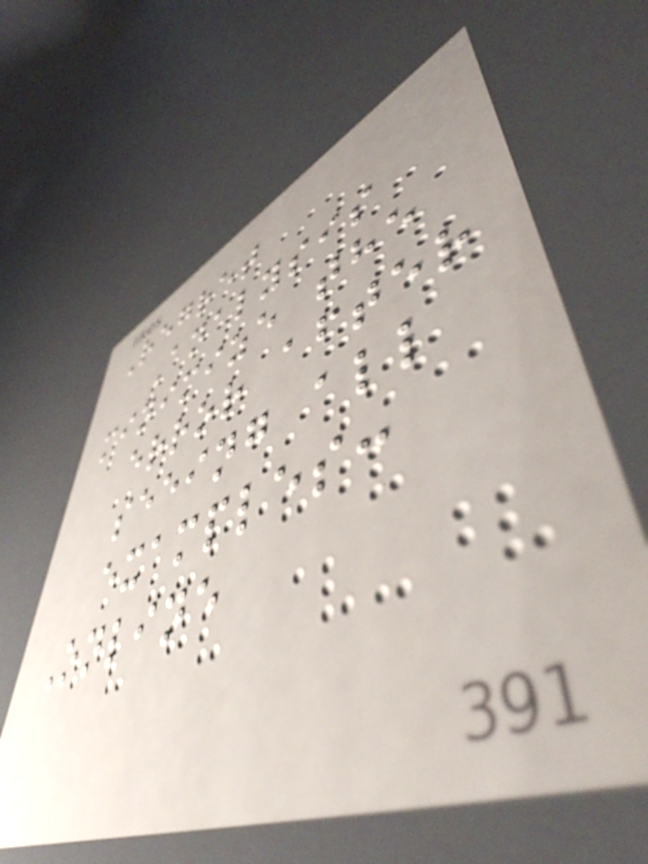Regret
Analysis
minimize the
error after
seeing all
examples:
Online
